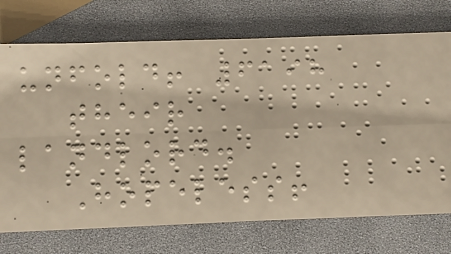unfold! 6198
their
landlord.
Hopeless!
